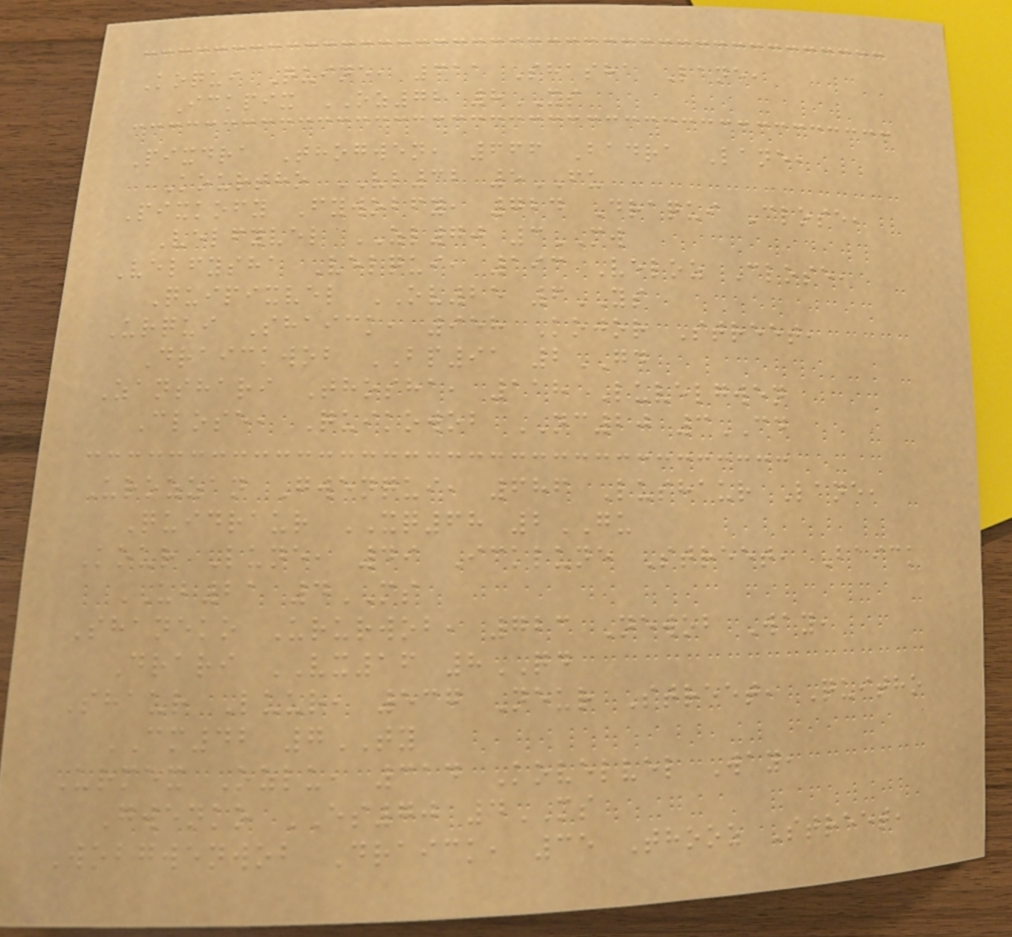Koqui Quine, 311 Shasha Lane,
Ickpix OZ72 8XS
Pixdra Thogwen, 666 Badra Lane,
Kourtho VL32 5FU
Pixkofy Fywobfy, 724 Draqui Close,
Velfyvel ZL70 3MW
Velfysha Velqui, 193 Veloz Close,
Quipixvel OV25 6YS
Urqui Shaick, 958 Kojor Street,
Draickwob BP91 2GD
Zanshari Thosha, 118 Luvelgwen
Close, Quikowob NC20 3CD
Urozzan Gwenqui, 686 Lushaur Lane,
Quidraur XQ68 2GU
Kour Lune, 49 Icklune Street, Baick
UB21 4MS
Shaneko Ururwob, 723 Newob Way,
Drari VX16 8QD
Shaur Luur, 537 Neur Street, Quitho
CM42 7TY
Urmex Ozlu, 314 Kovelvel Way,
Gwenko ES70 4MS
Wobgwenwob Draick, 35 Thooz Street,
